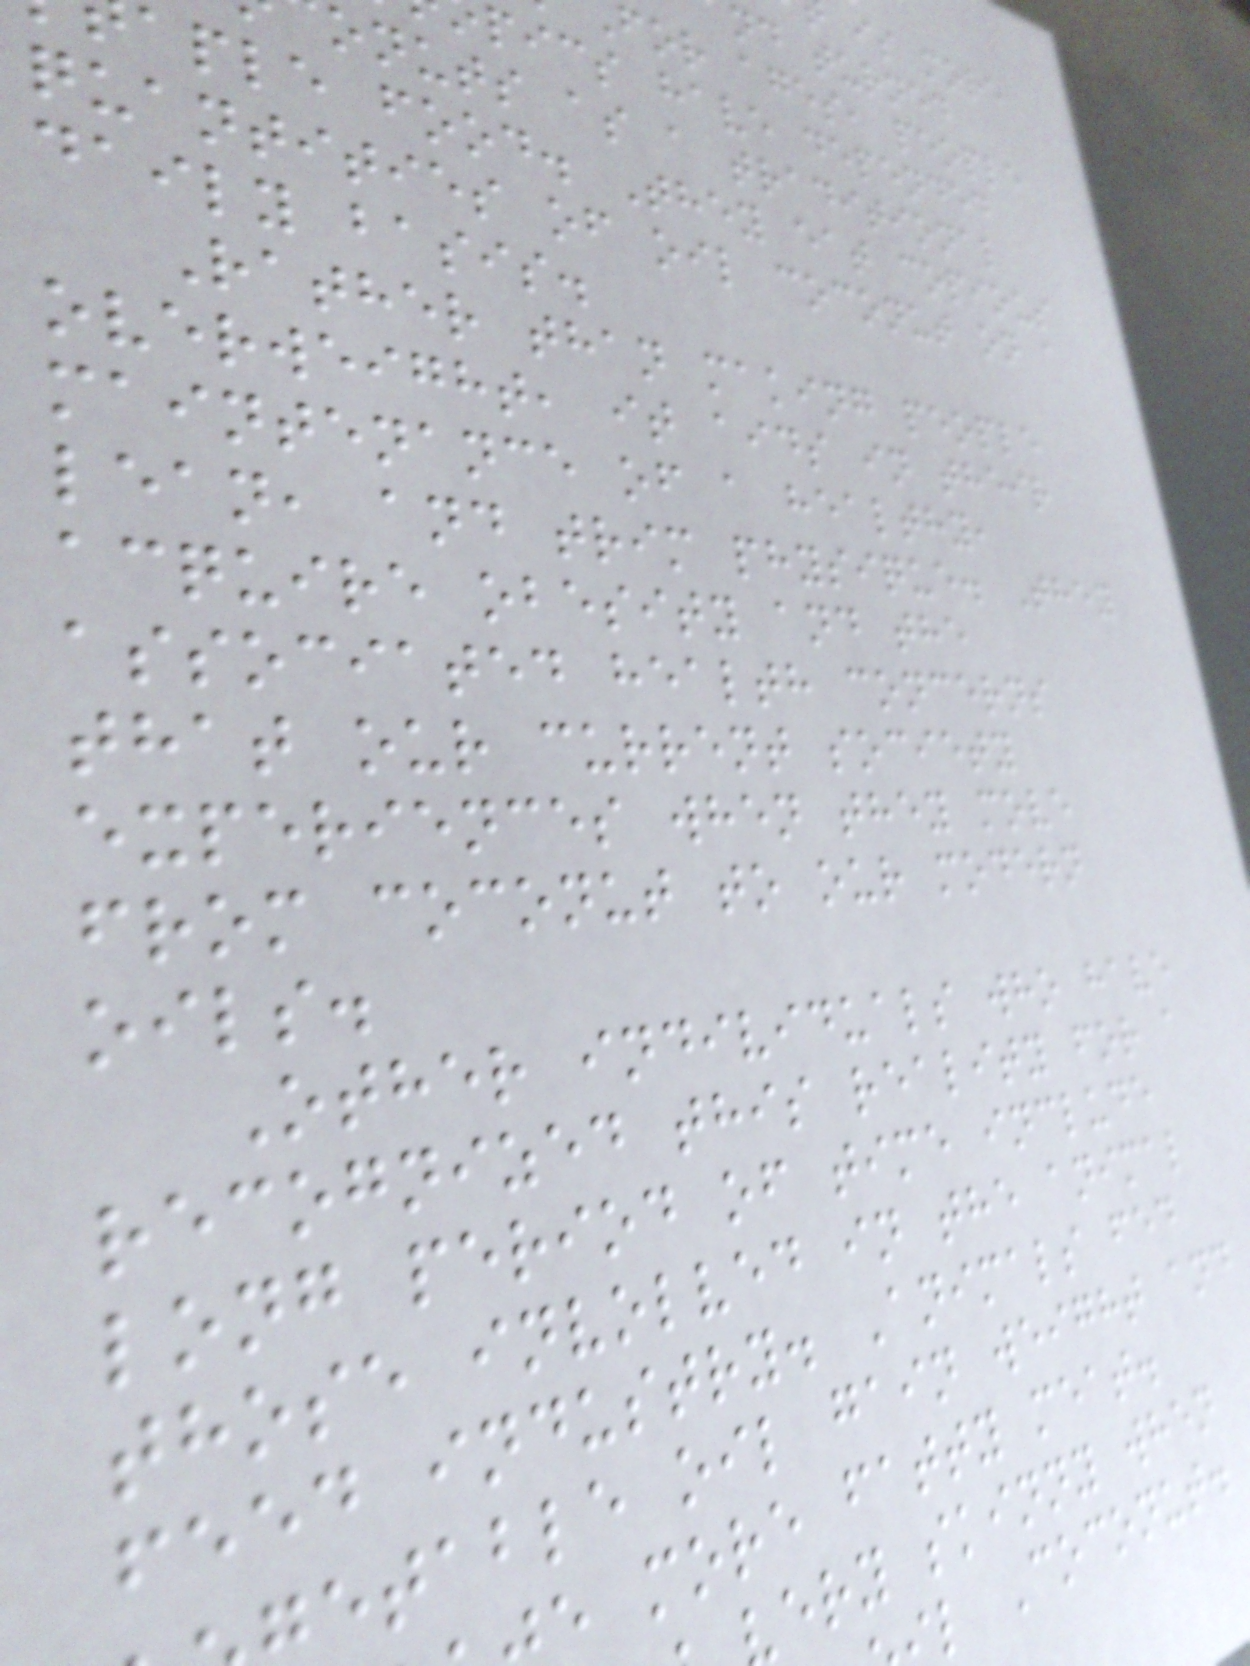nd turned
for ages, people
pics have depended
onuts as a traditional
aple food. They eat copious
quantities of oil coconut on a
daily basis.
Rather than making people
overweight, it aids in their
maintenance of a healthy,
lean, and trim physique. They
acquire obesity and the
associated health concerns
that our current society
experiences when they move
from coconut to our modern
oils.
Other individuals who have
recognized this reality for a
long period of time include
those involved in the animal
feed industry. Animals fed
etable oil gain weight and
e more fatty meat.
ery skinny when
l Coconut.
